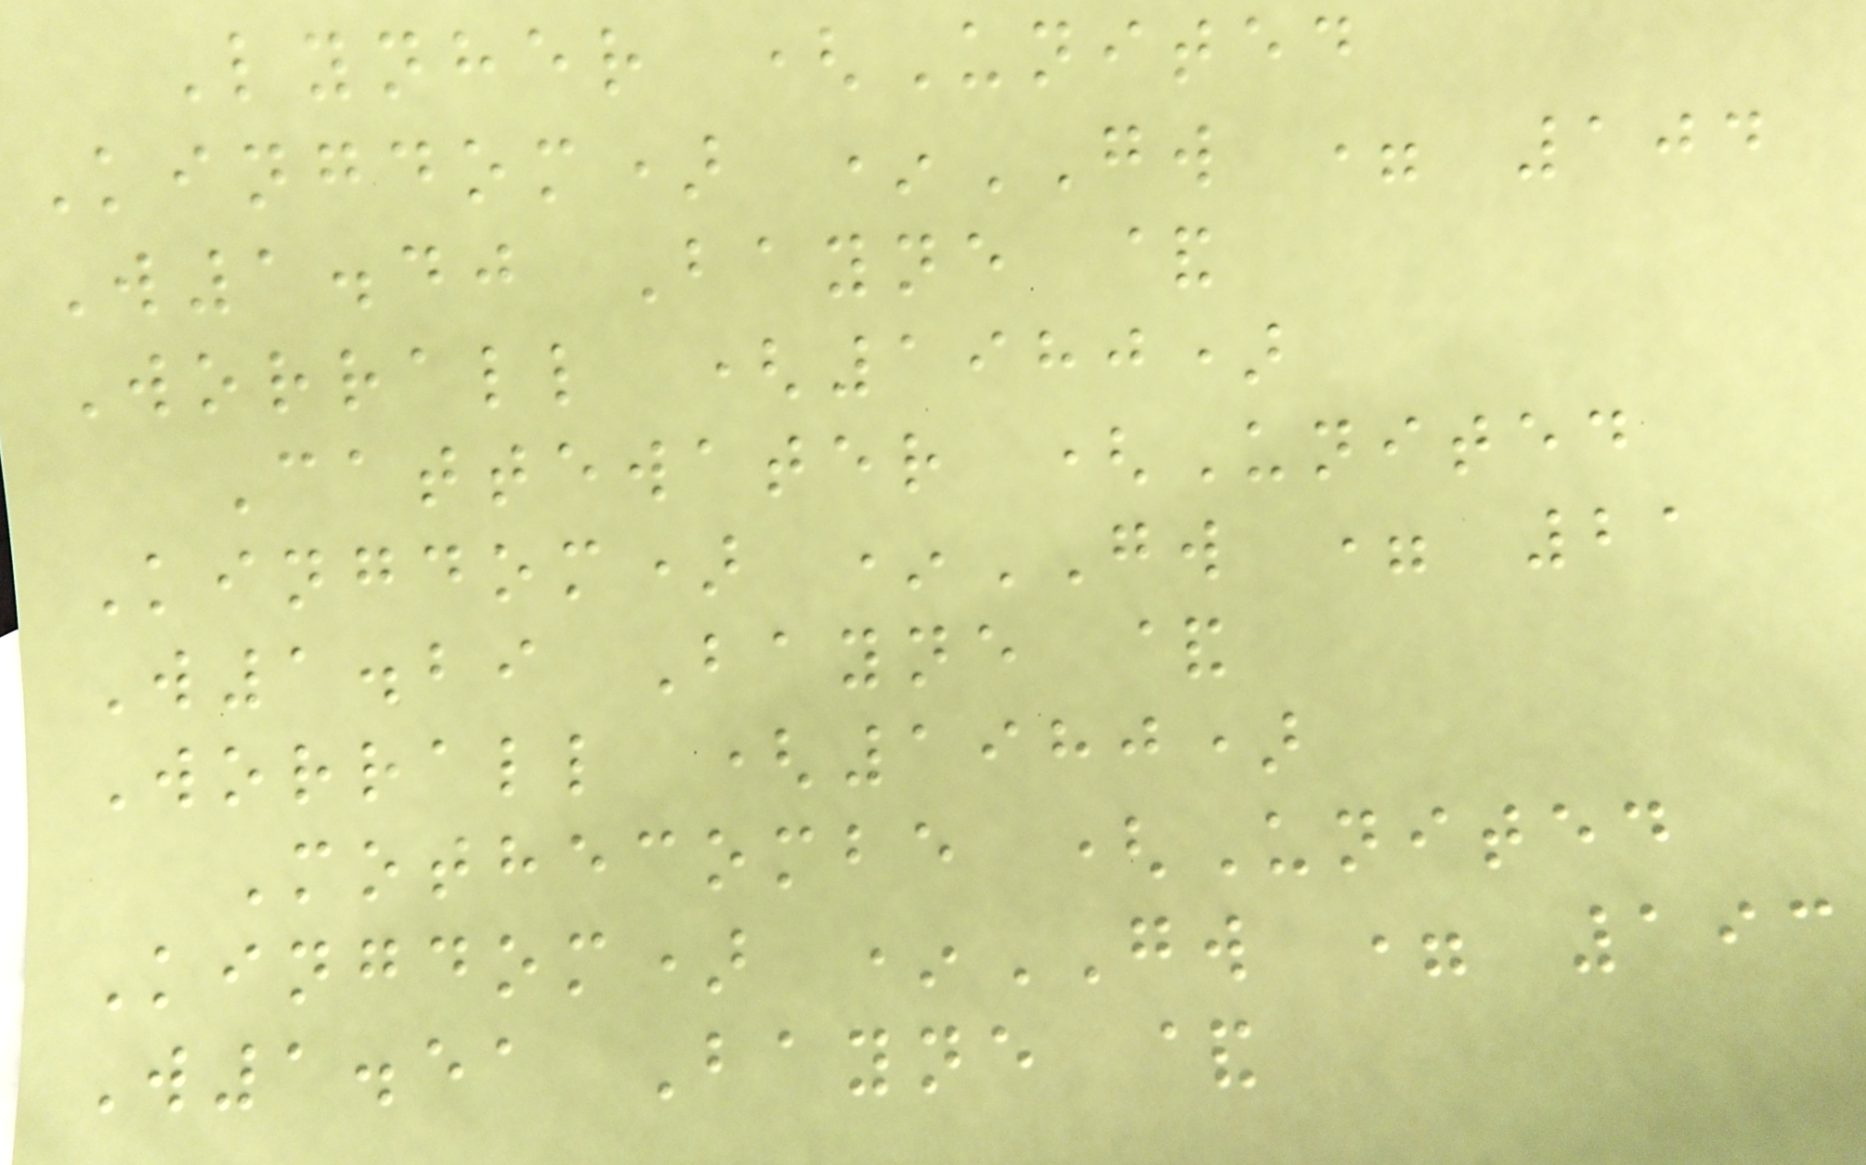Lynher (United
Kingdom) *GW = 104
W1.40 Bayne &
Worrall (1980)
Cattewater (United
Kingdom) *GW = 21
W1.29 Bayne &
Worrall (1980)
Mothecombe (United
Kingdom) *GW = 193
W1.51 Bayne &
